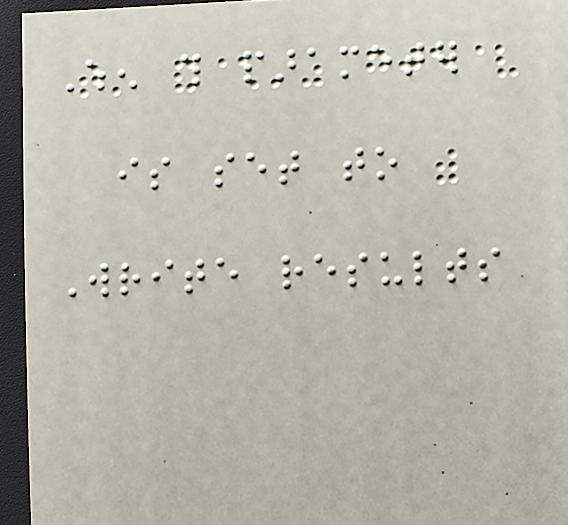When this parameter
is set to
Write results
